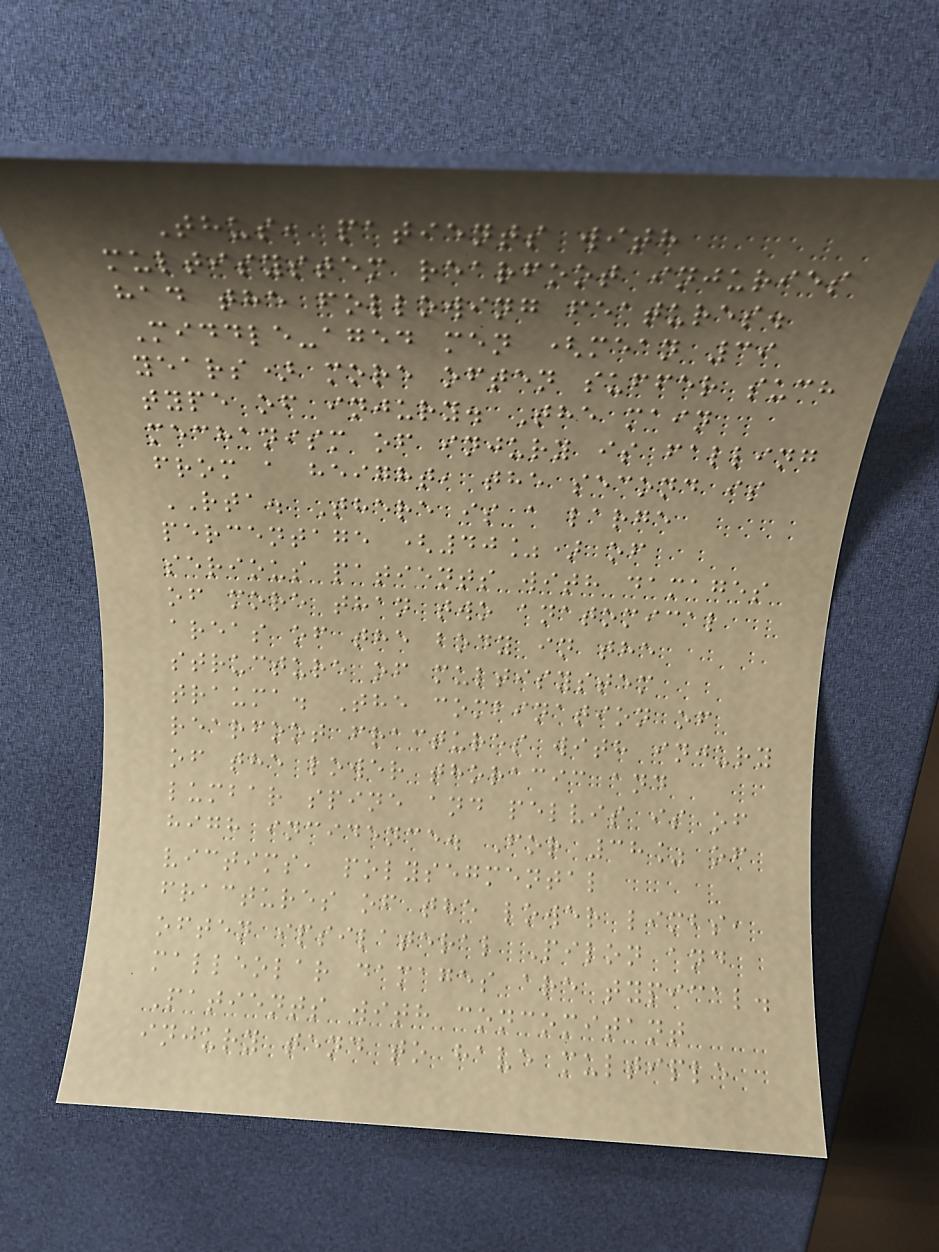Thus, patients with
multisystem rearfoot injuries
had the following features.
Middle-aged men (mean 39
years) more often suffer such
type of injury. The main
mechanism of injury is falling
from a height, the second is
RTA. There is a large
percentage (40%) of
serious patients with damages
of more than two anatomical
areas of the body in the
structure of multisystem
trauma. The combination of
rearfoot fractures with injury
of the lower thoracic and
lumbar spine and pelvis is of
high incidence. For 38% of
victims, polysegmental
fractures of the lower limbs,
often ipsilateral Pilon and
malleolar damages are typical.
Patients with concomitant
injury tend to have multiple
